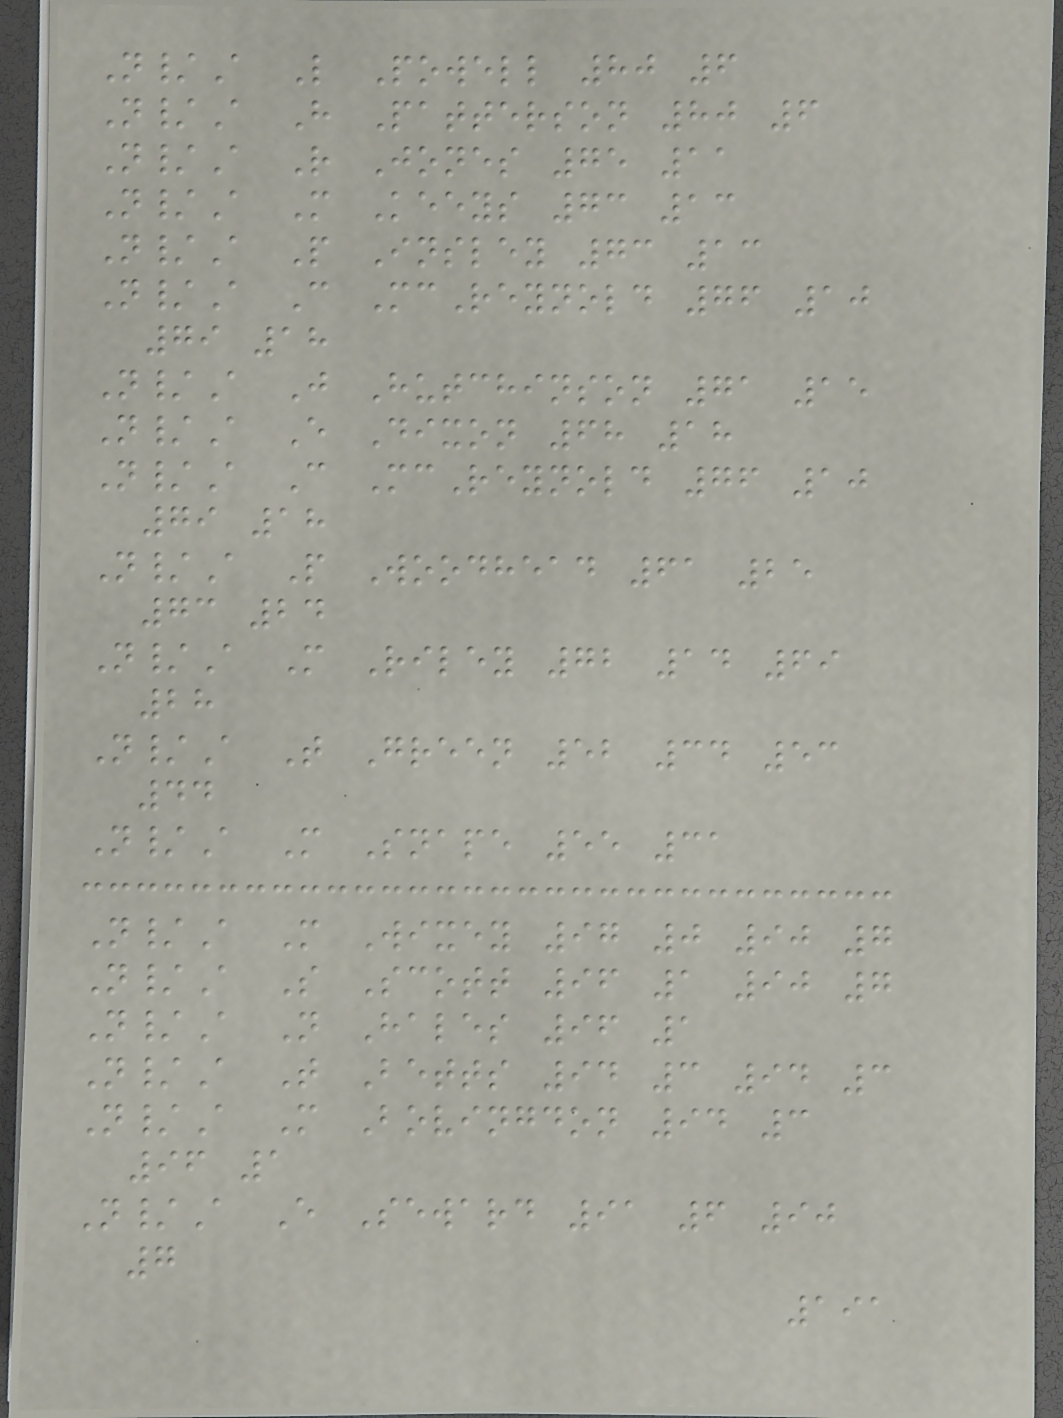N/A L Powell 80 6
N/A H Patterson 80 6
N/A R Jones 75 11
N/A M Keeys 73 13
N/A P Insley 73 13
N/A C McReynold 76 10
79 18
N/A J Hutchinson 71 15
N/A E Dixon 68 18
N/A C McReynold 76 10
79 18
N/A P Woodhead 61 25
73 24
N/A M Riley 72 14 69
28
N/A T Green 52 34 53
44
N/A M Snape 55 31
N/A M Wixey 97 0 90 7
N/A S Scott 96 1 90 7
N/A N Hales 96 1
N/A T Betts 94 3 94 3
N/A M Bovingdon 94 3
96 1
N/A E Seward 91 6 90
7
191
